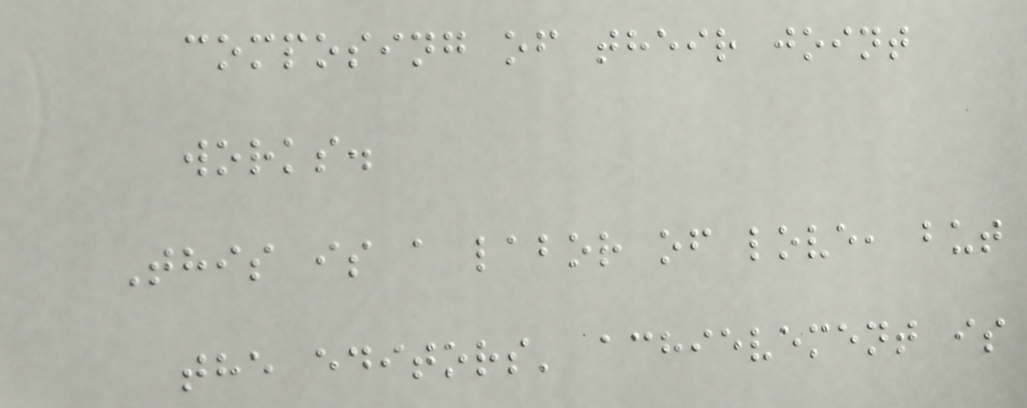composing of their joint
works.
This is a labor of love, but
the editors' achievement is
